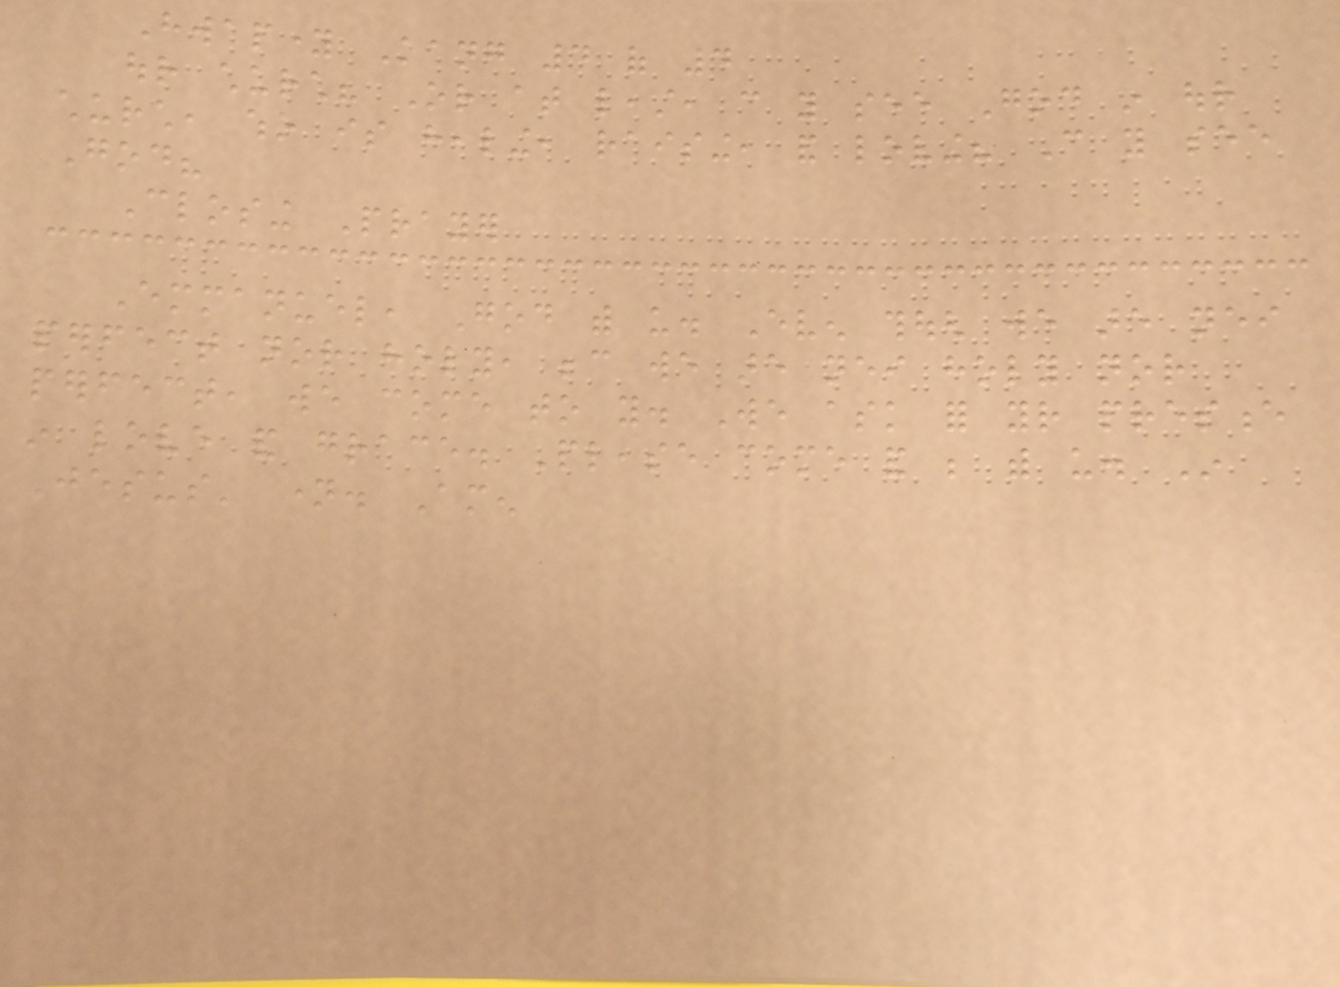Hwapyoung Kang 4 of 4
our church? Or at least, can you see God in our
church, who is healing, raising, and loving? Can you see
God?
Closing Prayer
Emmanuel, God with us. Even though we are neither
perfect nor holy, because we are neither holy nor
perfect, we come to you. We ask for your presence
in love and grace. Please come and be with us. In
Jesus' name. Amen
